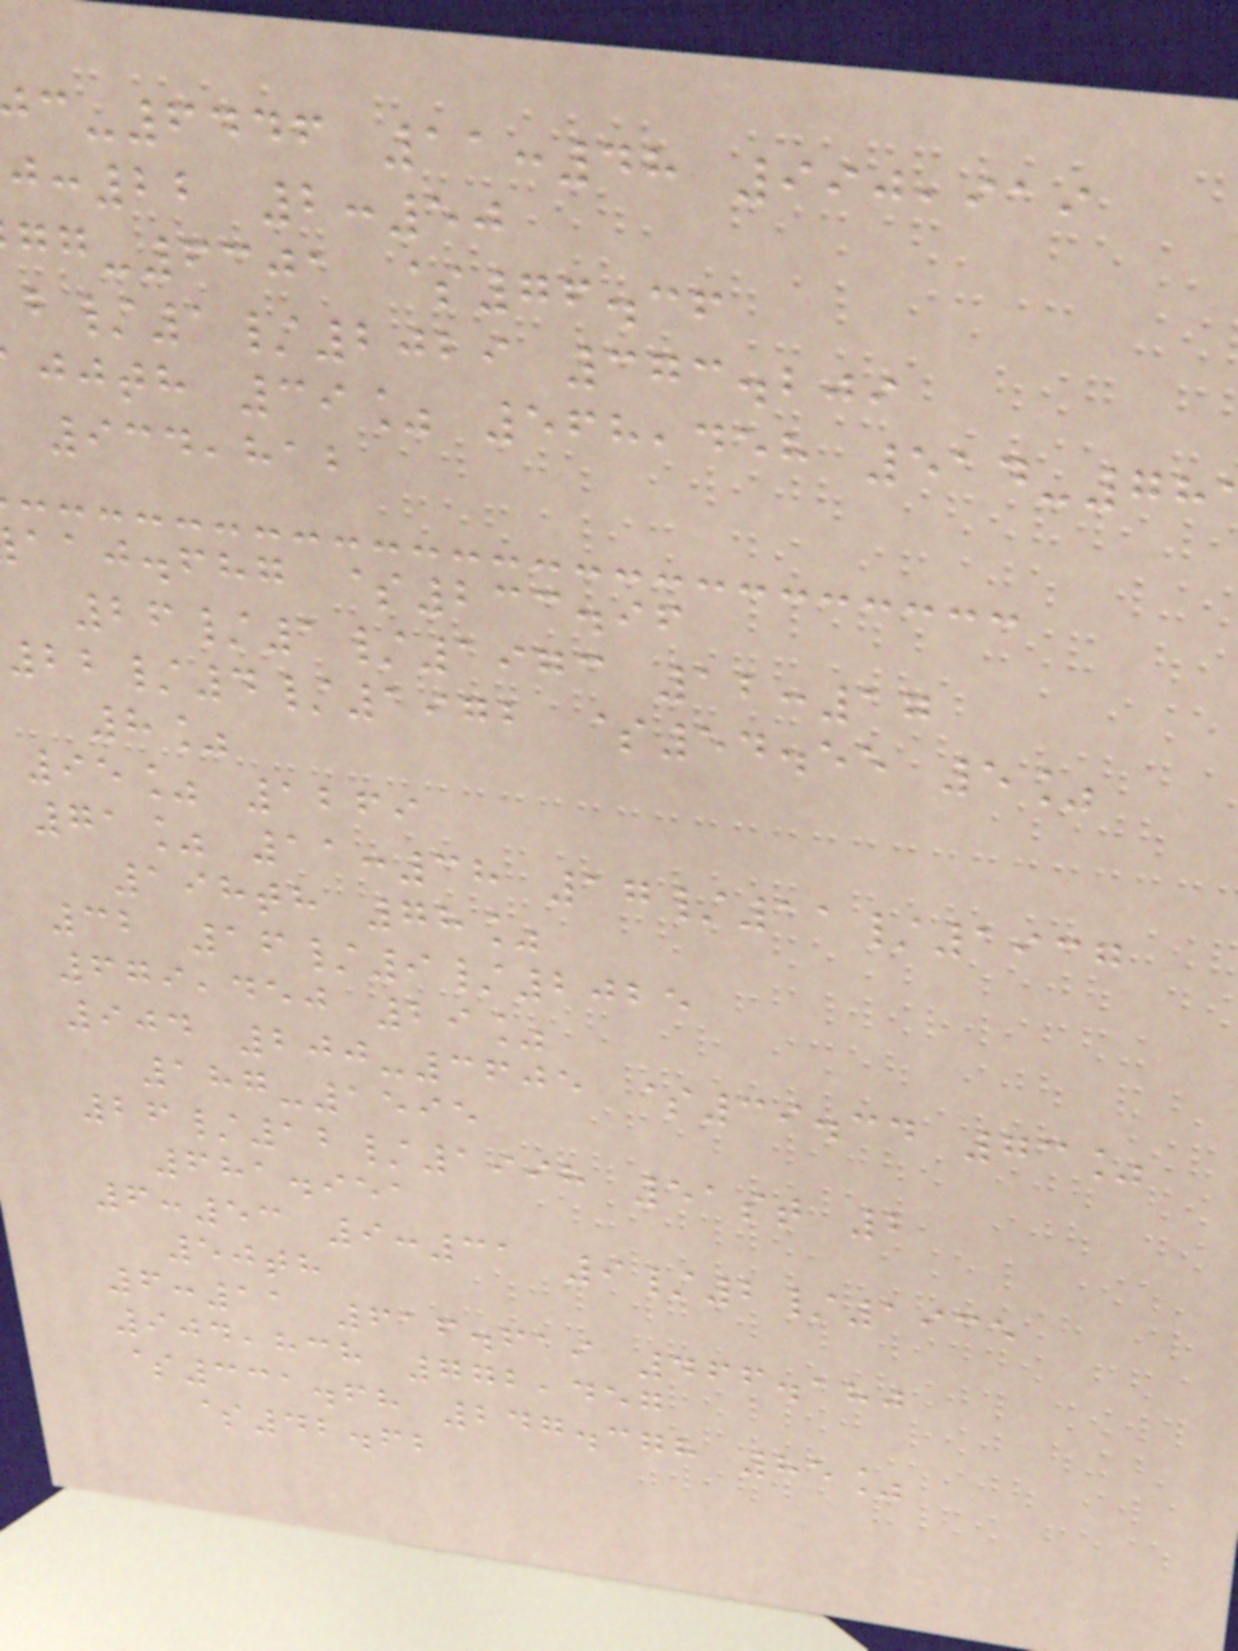-6446 11:48 990,919
:22 2:50
-6301 $76.36
/1/2029 373.209
jjth 39% 568,458 514-78
934,812
aaj.fhg $233.96
26/1/1973 12:17
22/4/1972 $54.55 5%
8%
95% 1269
71% 11:38 17/11/1937
198th 78%
32 16/9/2025
679,450 29%
904 200-3605 $39.34 73%
187-1595
26/12/1998 51st 2
681.951
6:53 9:31 9/2/1935
50th
6:11 616.619 466.180
904,838 772,457
$331.68 247.378 85%
$42.62
